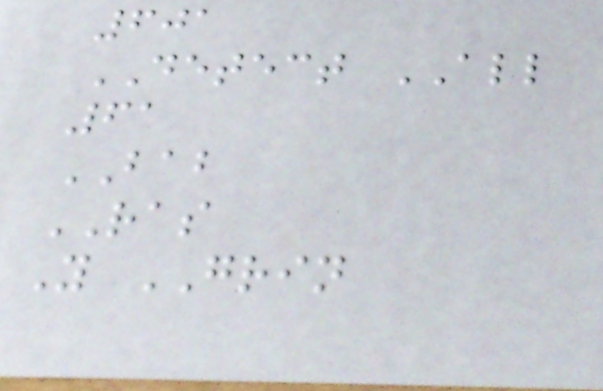601
DETECT ALL
61
BAB
RAS
Y GRIN
